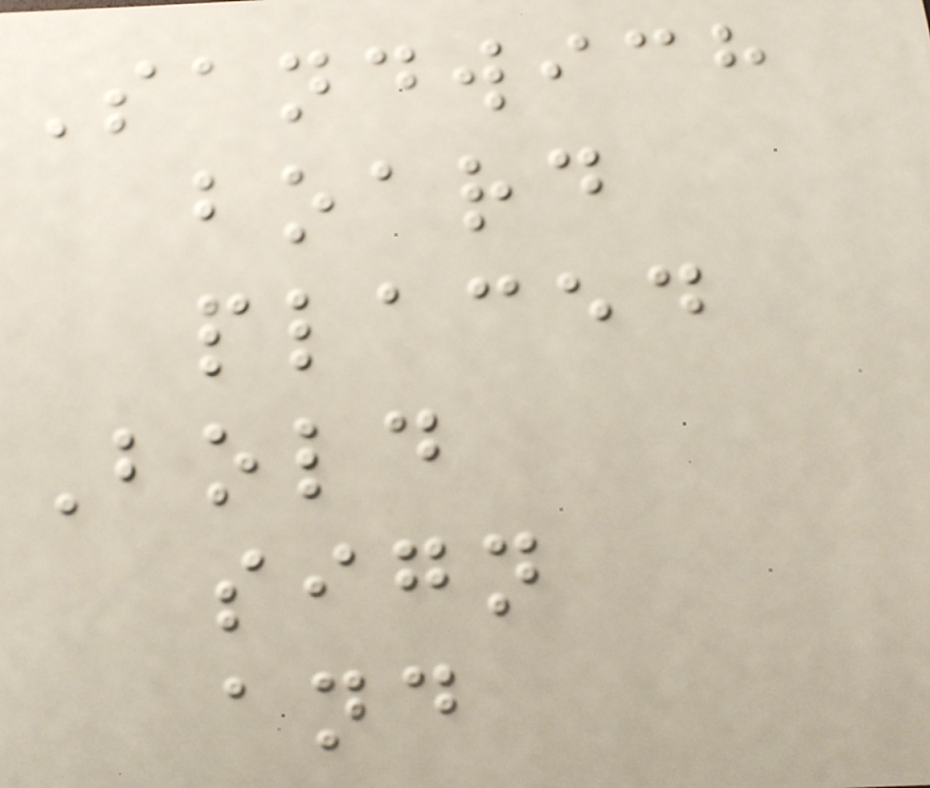Sandwich
board
placed
Bold
sign
and
